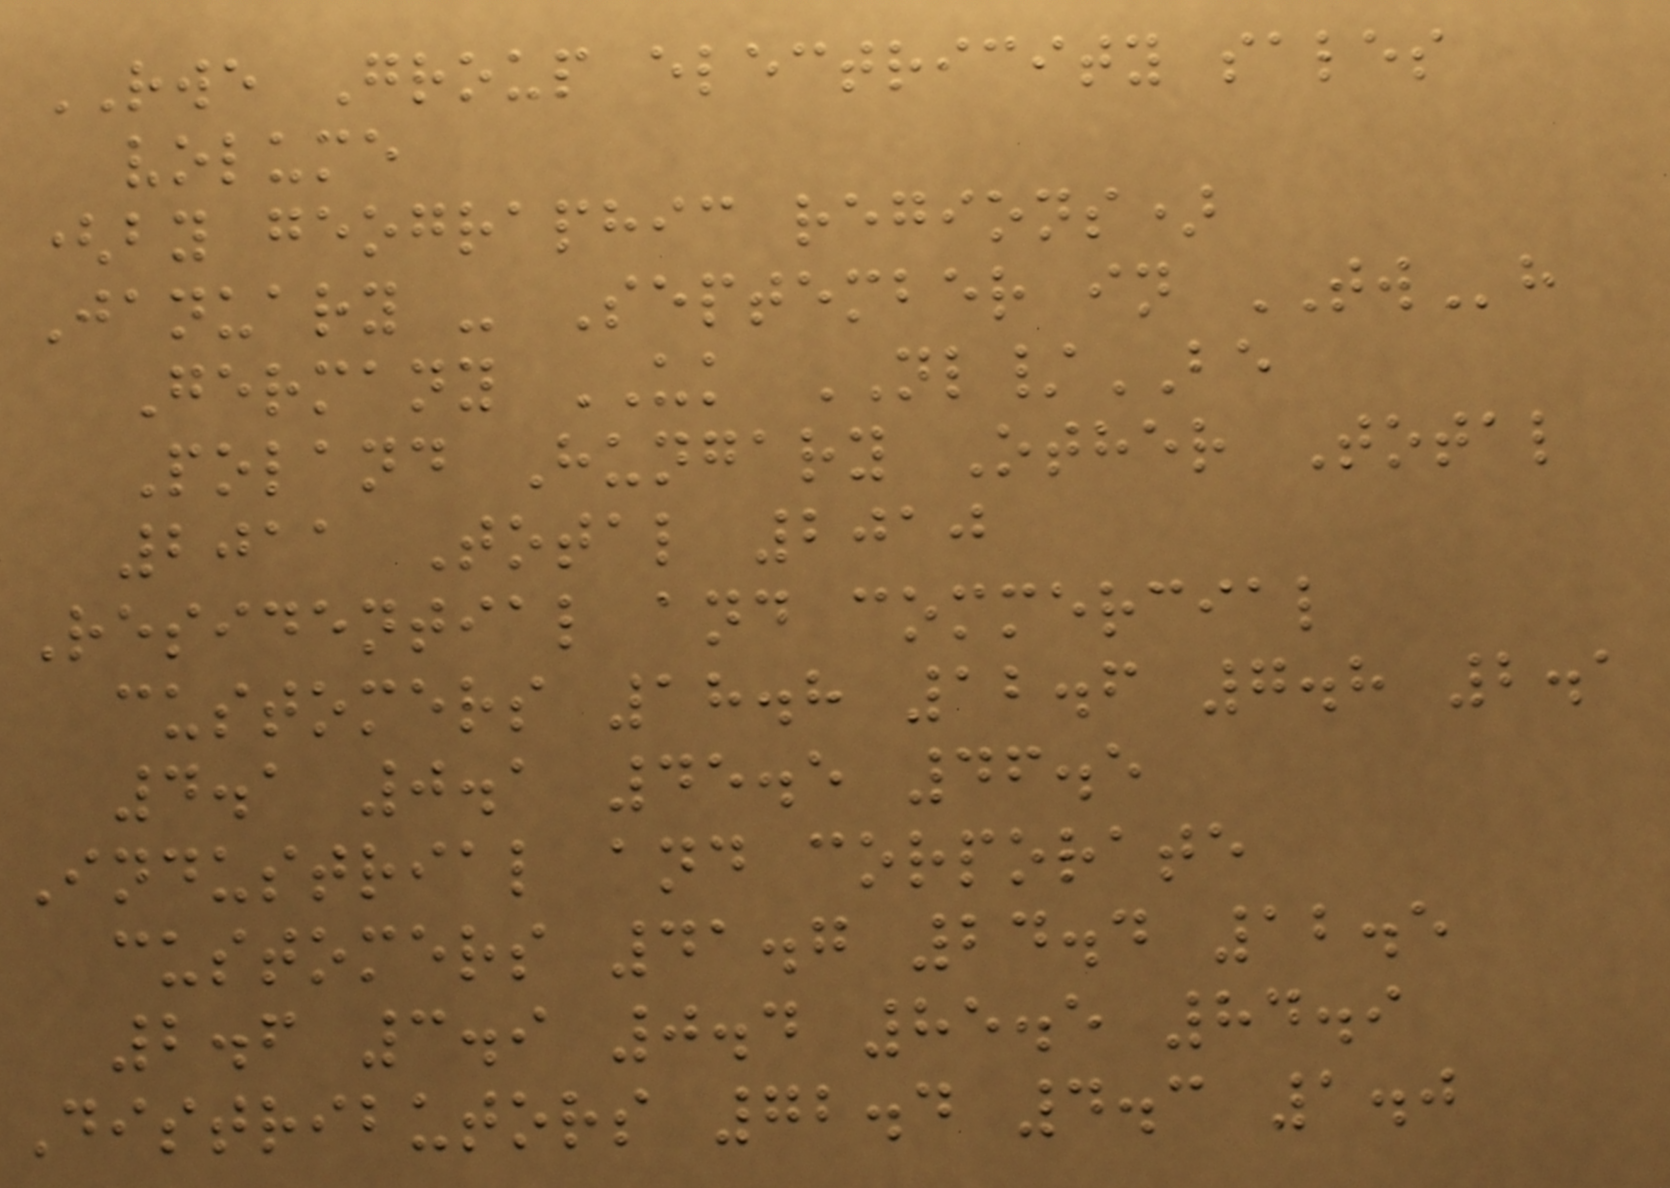RWE Group electricity sales
volume
(by geographic regions)
January - September in TWh
Germany UK NL/BE
Poland Hungary Other Total
2011 Total 2010
Residential and commercial
customers 18.8 12.6 7.8 2.1
4.1 0.1 45.5 46.5
Industrial and corporate
customers 41.7 24.4 12.5
2.6 3.9 0.4 85.5 84.9
Distributors 72.4 4.3 1.0
